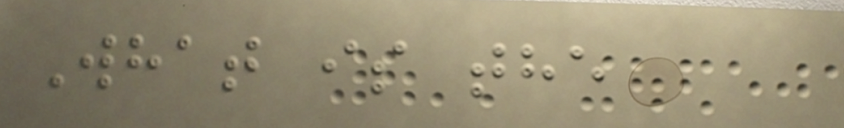What is the
